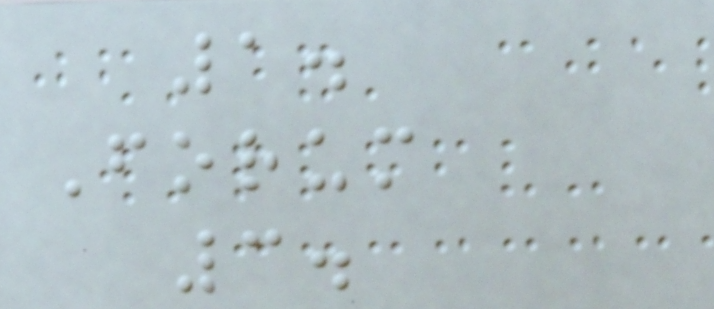1.
Forum
3.
